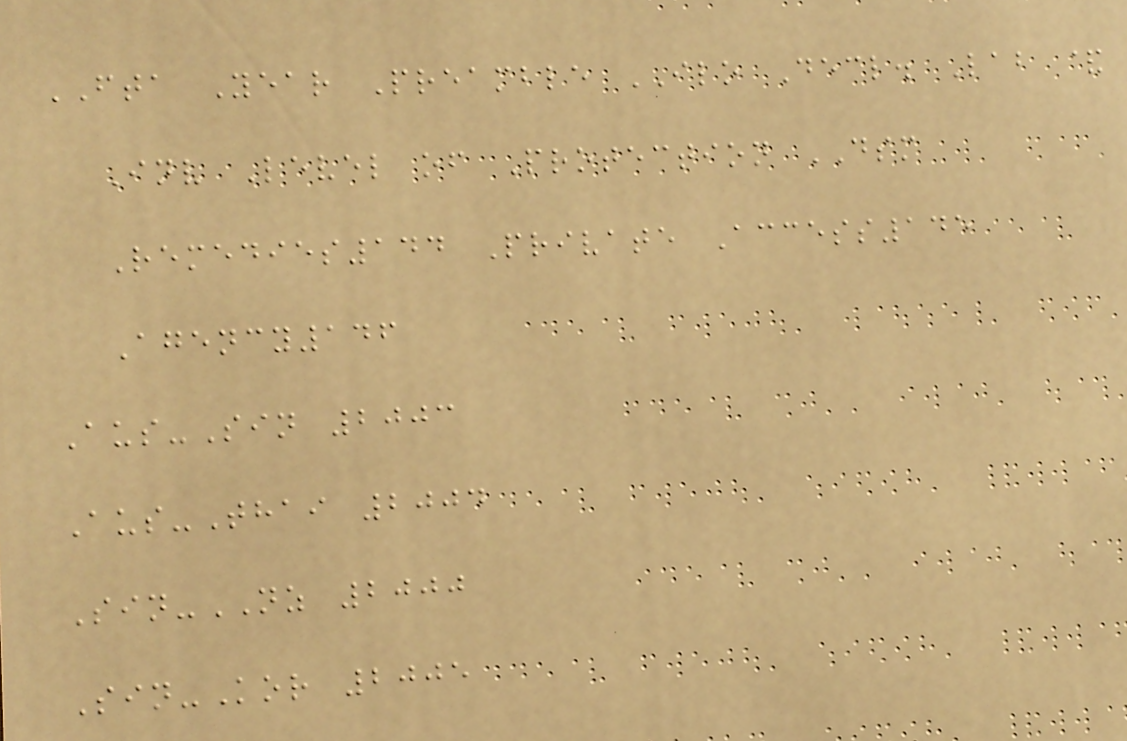FTA Year Preamble ILO Decl. Lab &
Inv Level of Protection DSM
Remedies144 Private Access145
Agency146
Aus-Sin 2003
Aus-Thai 2004
Sin-NZ 2000
Sin-Kor 2005
